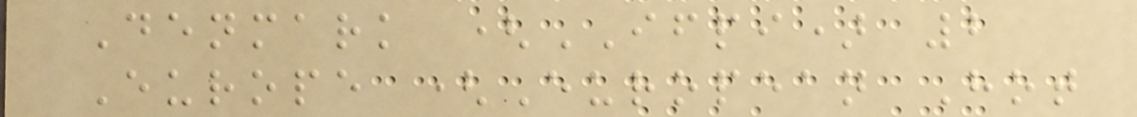Denmark (IFPI) 2
Europe (European Hot
